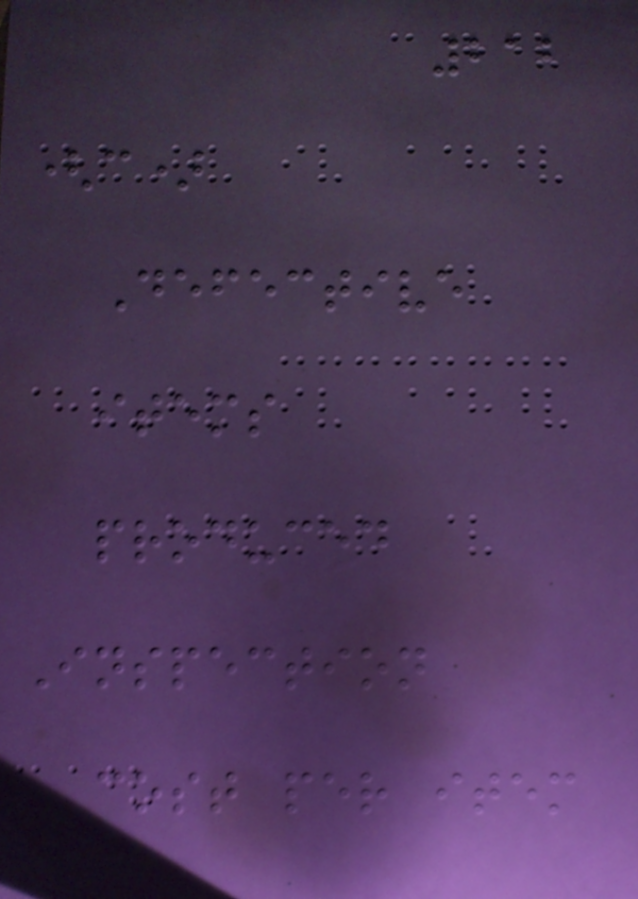212
(c)
Defective
items
produced
Inspection
cost per item
